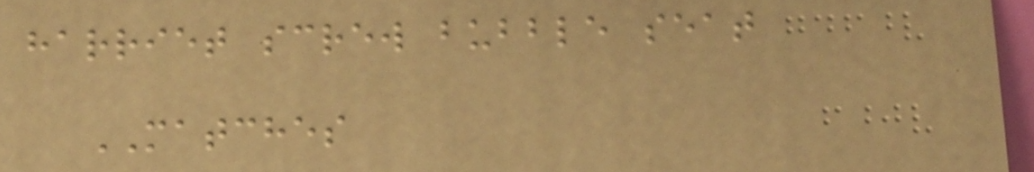harriet screw bubble seat
MATCHES
